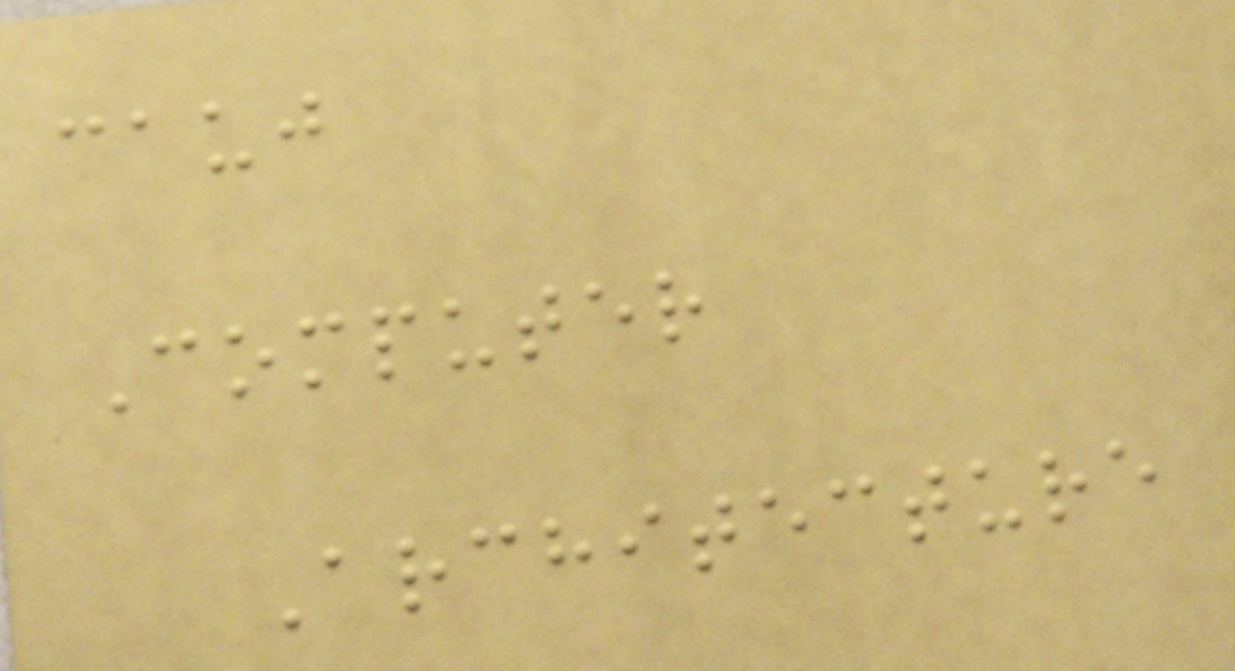cauj
Computer
Architecture
